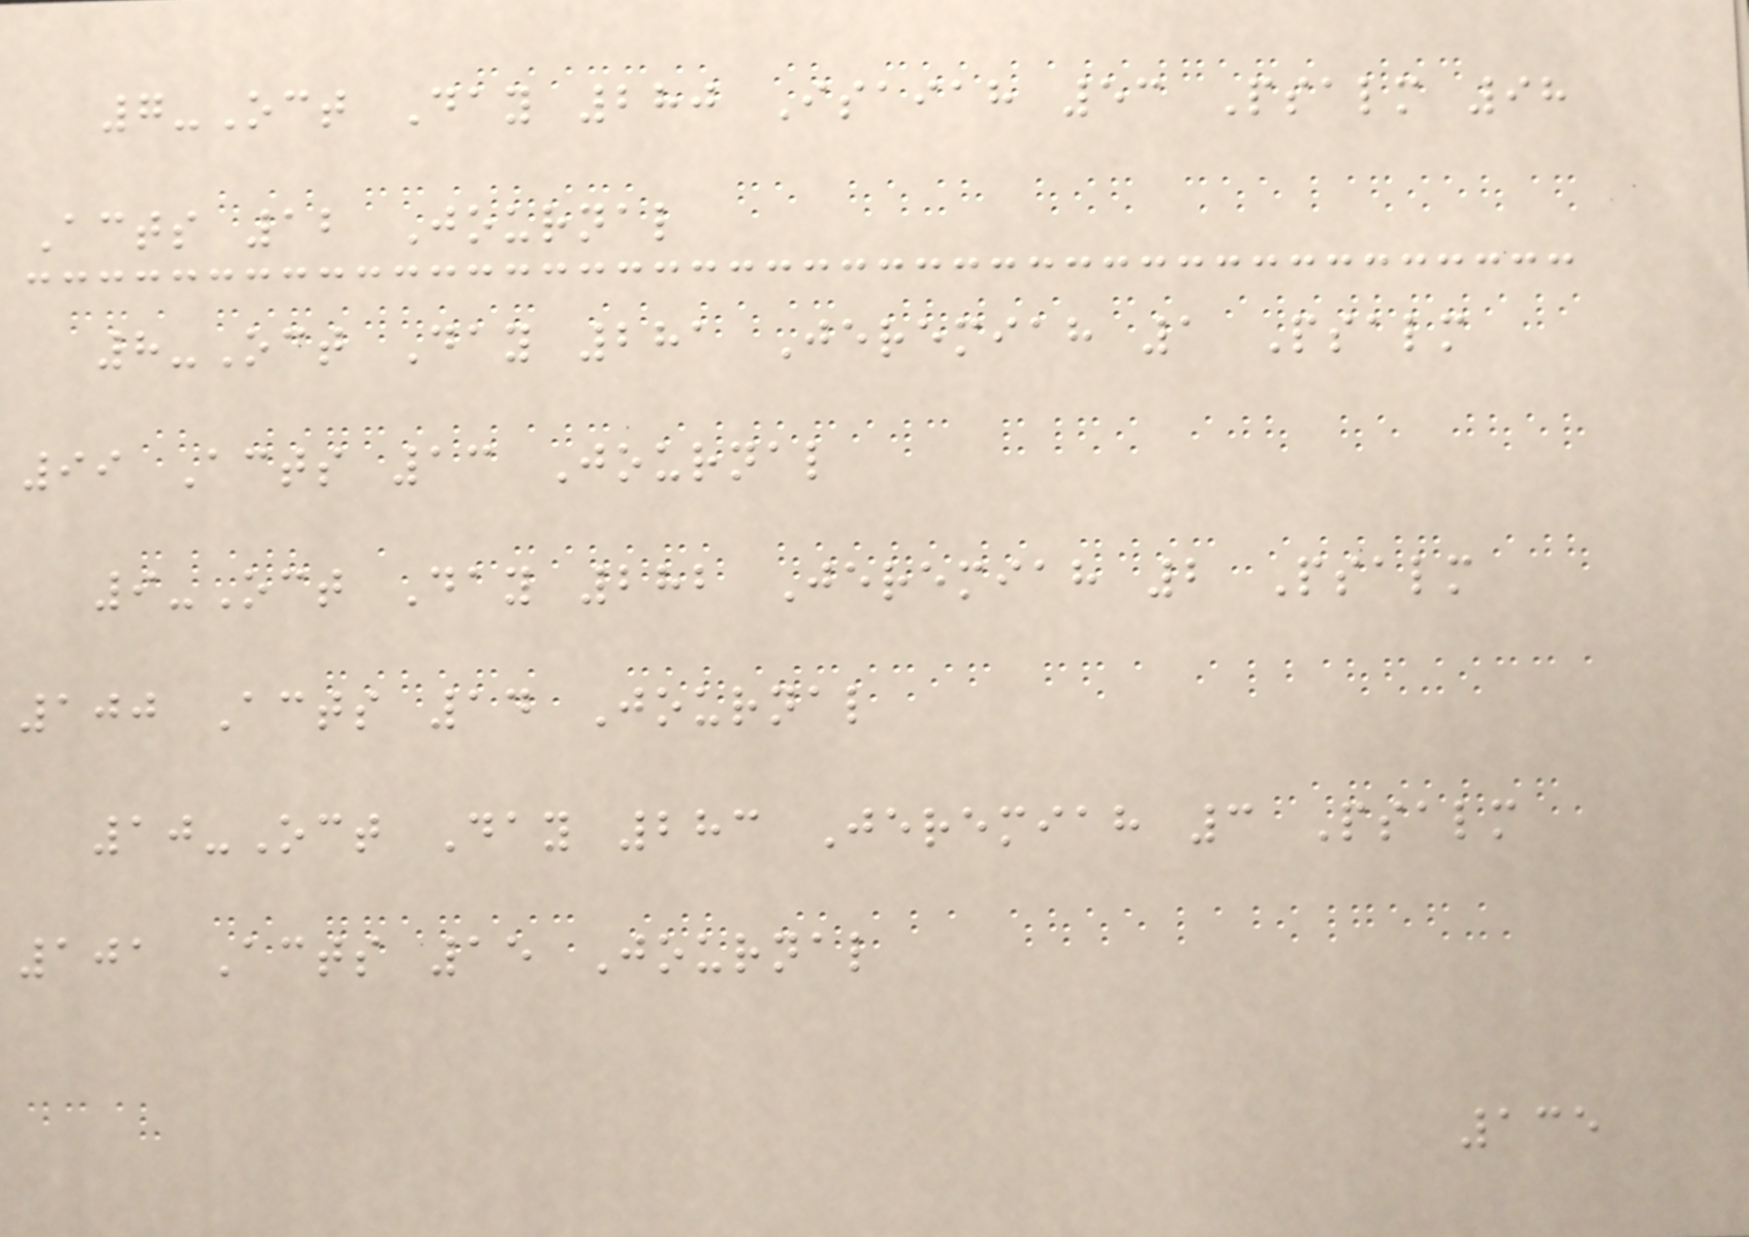7-Oct Day 280 Isaiah 53 Psalm 98
Acts 12 Journal
8-Oct Day 281 Jeremiah 1 Psalm
99 Acts 13 Journal
9-Oct Day 282 Jeremiah 2 Psalm
100 Acts 14 Journal
10-Oct Day 283 Jeremiah 3 Psalm
101 Acts 15 Journal
135
